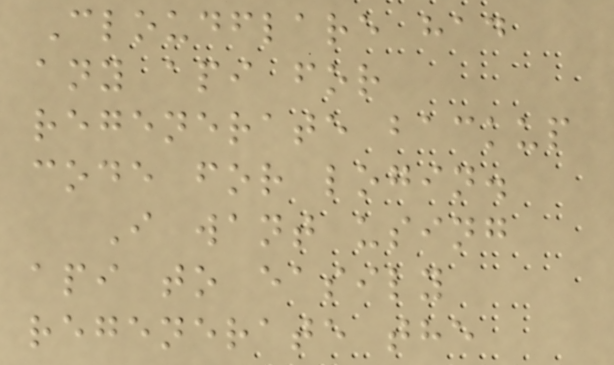Cloudflare had
any api for
regenerate backup
code for login.
I want using
api to easily
regenerate the
